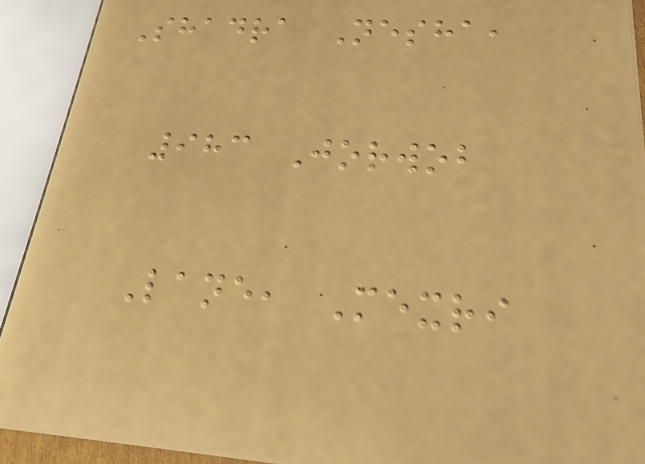Shadra Nesha,
983 Jorwob
Lane, Mexri
